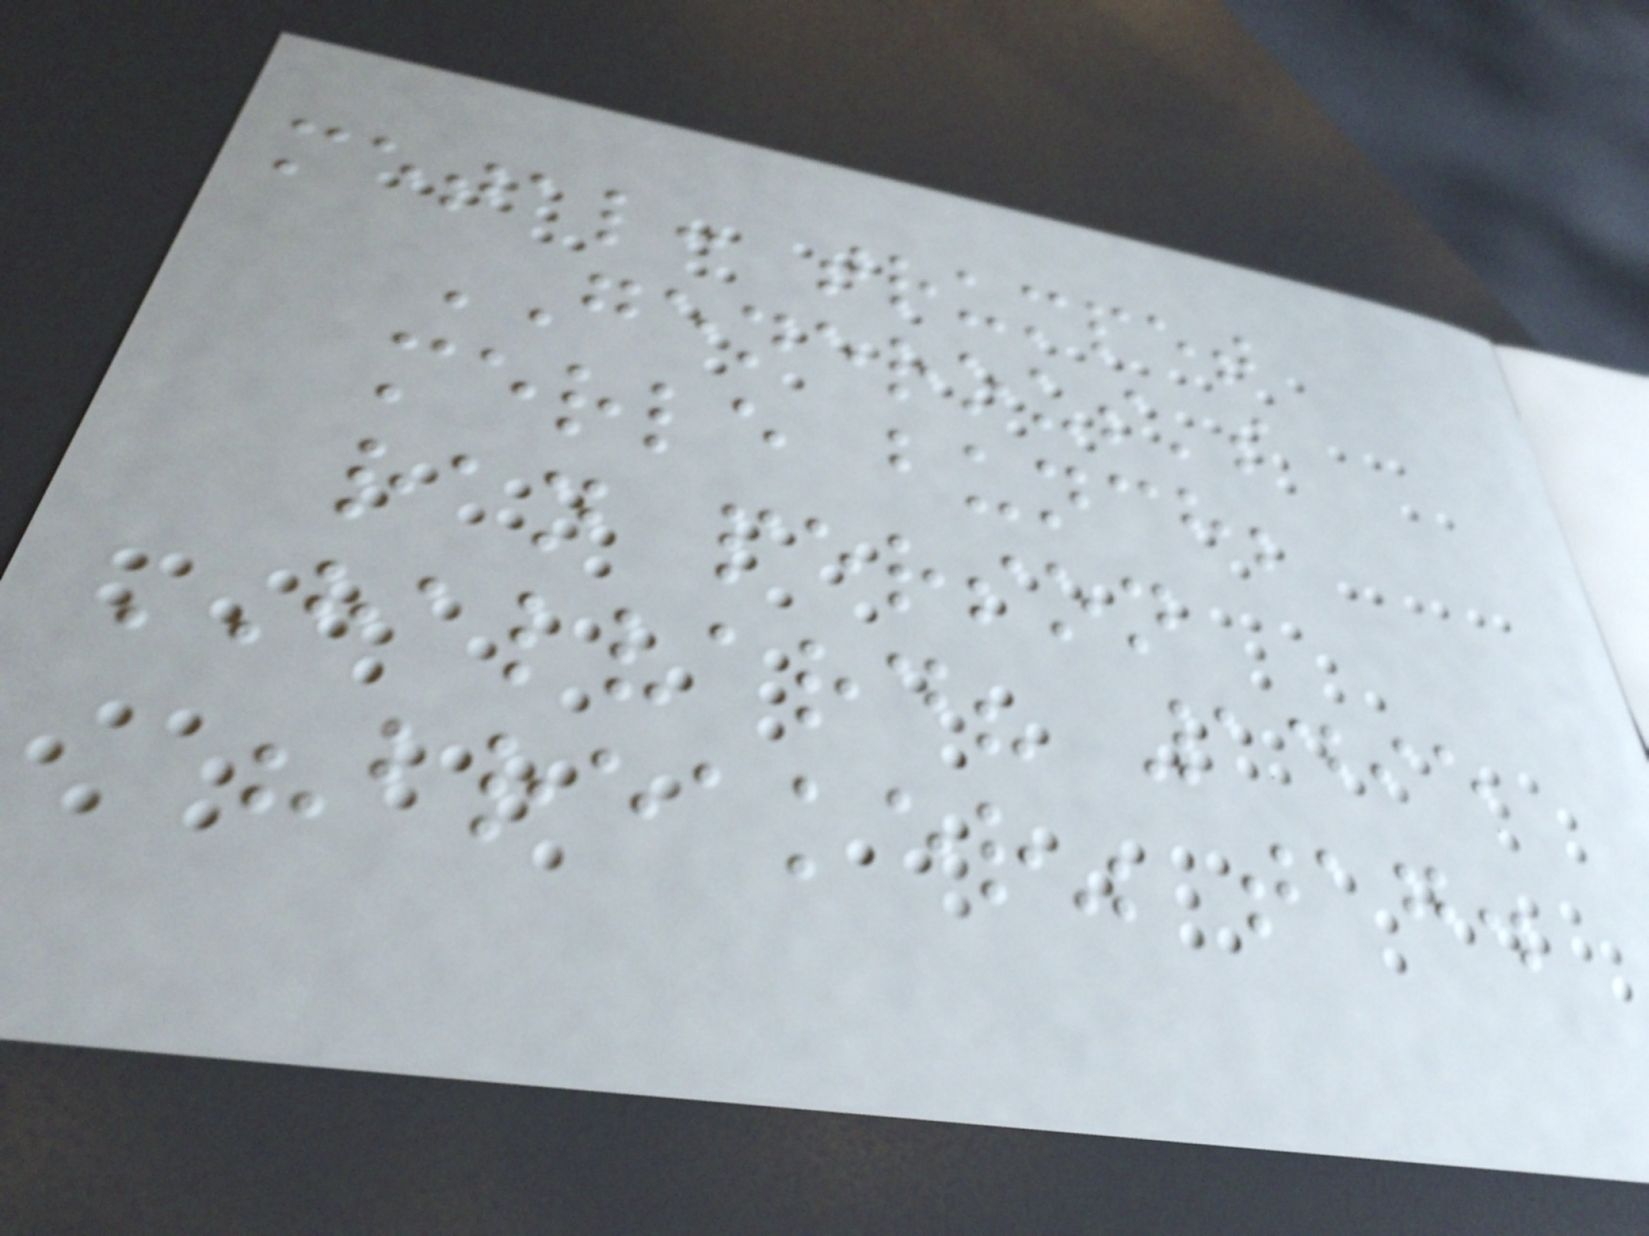metal: trumpet
GENEROUS's
merle bunch;
ran person
HALVARD? 1495
"breaker" tag.
